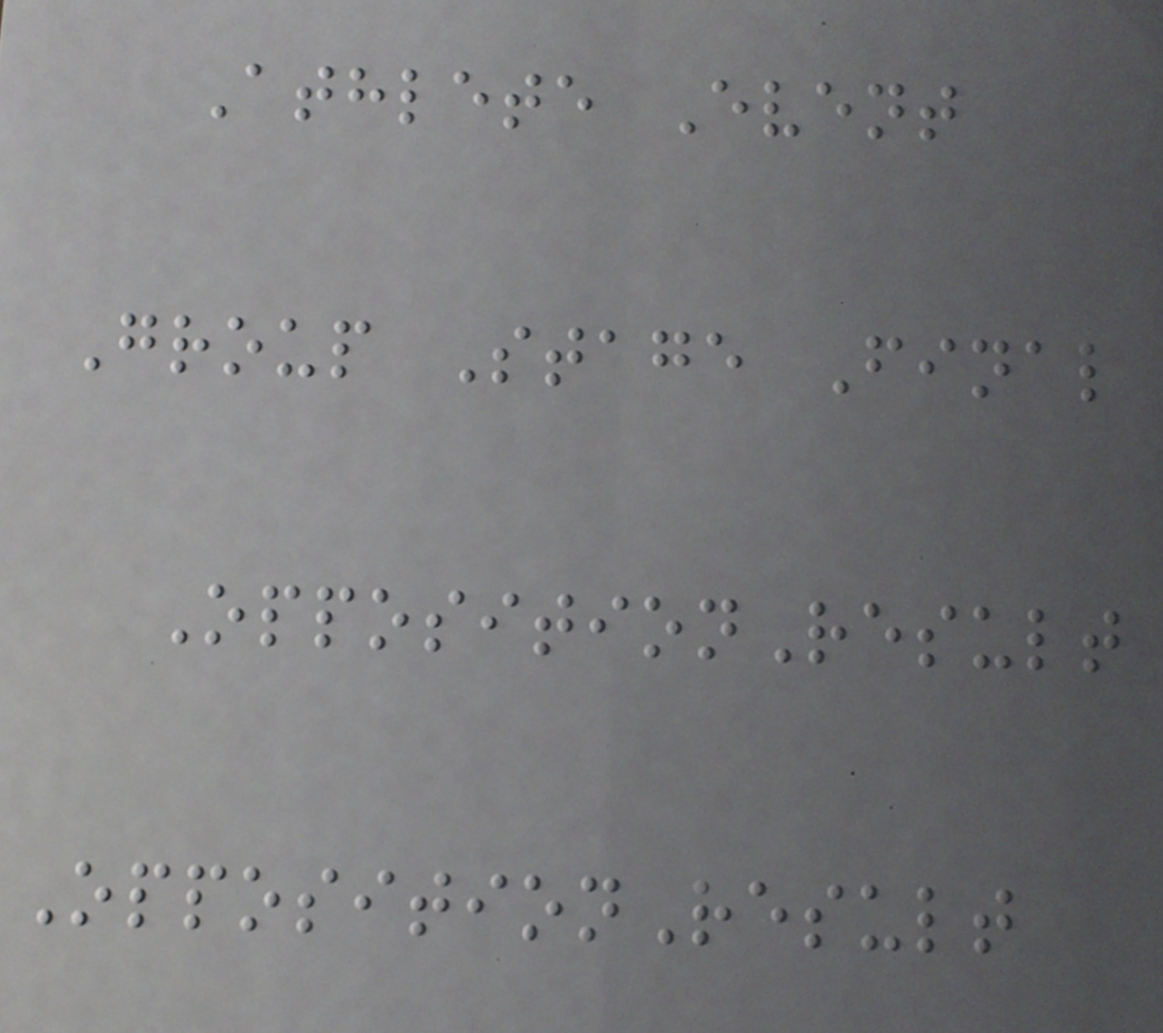Athlete Event
Group Stage Final
OppositionResult
OppositionResult
